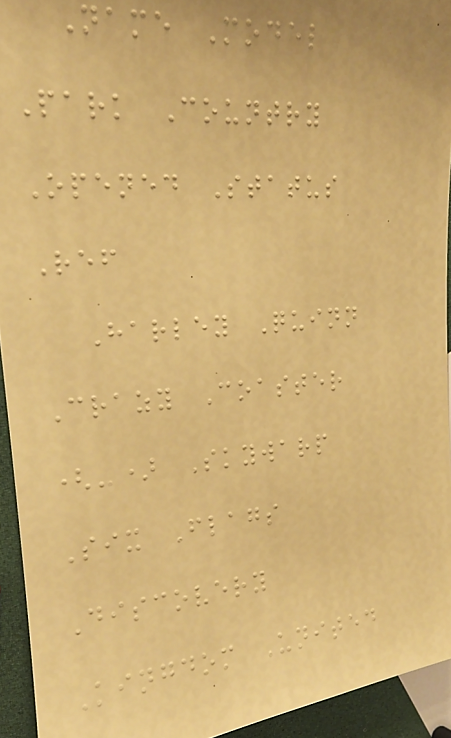Name Model
Park Country
Opened Status
Ref
Harley Quinn
Crazy Coaster
(-) Skywarp
Six Flags
Discovery
Kingdom United
